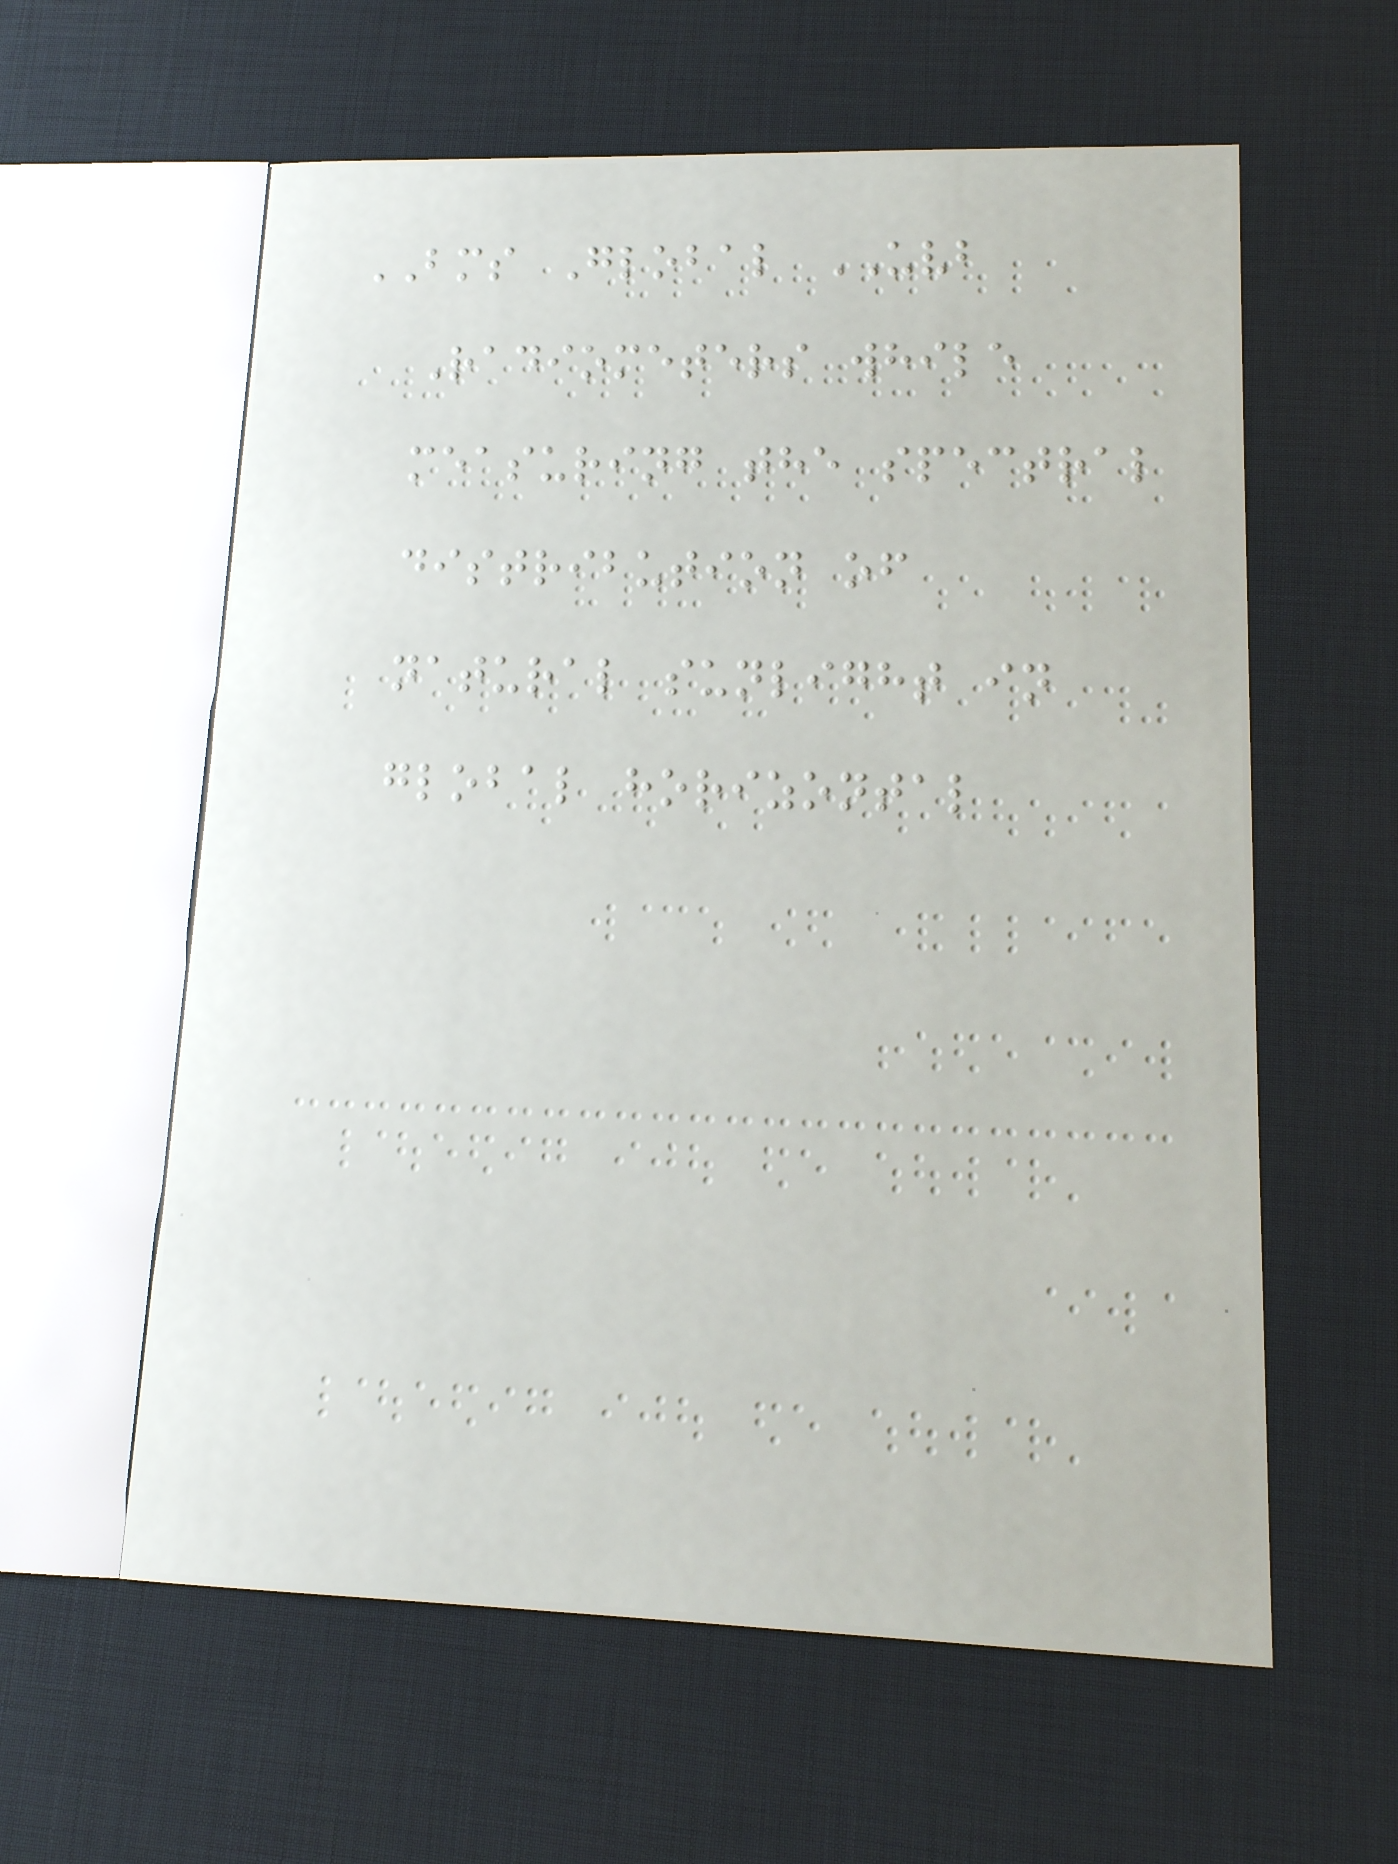BMS Global UVB
Radiometers while
measuring the spectral
distribution of
natural sunlight in
global horizontal
